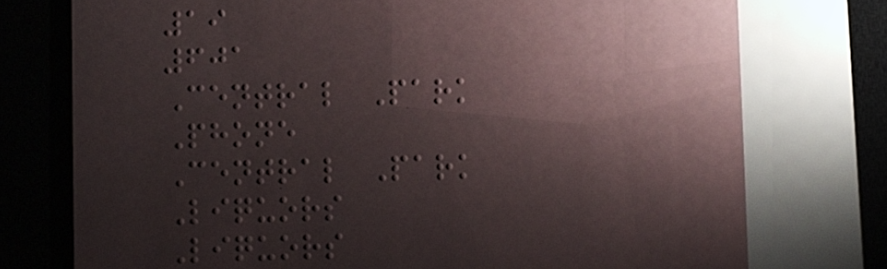19
601
Central Park
Phone
Central Park
Liquors
Liquors
